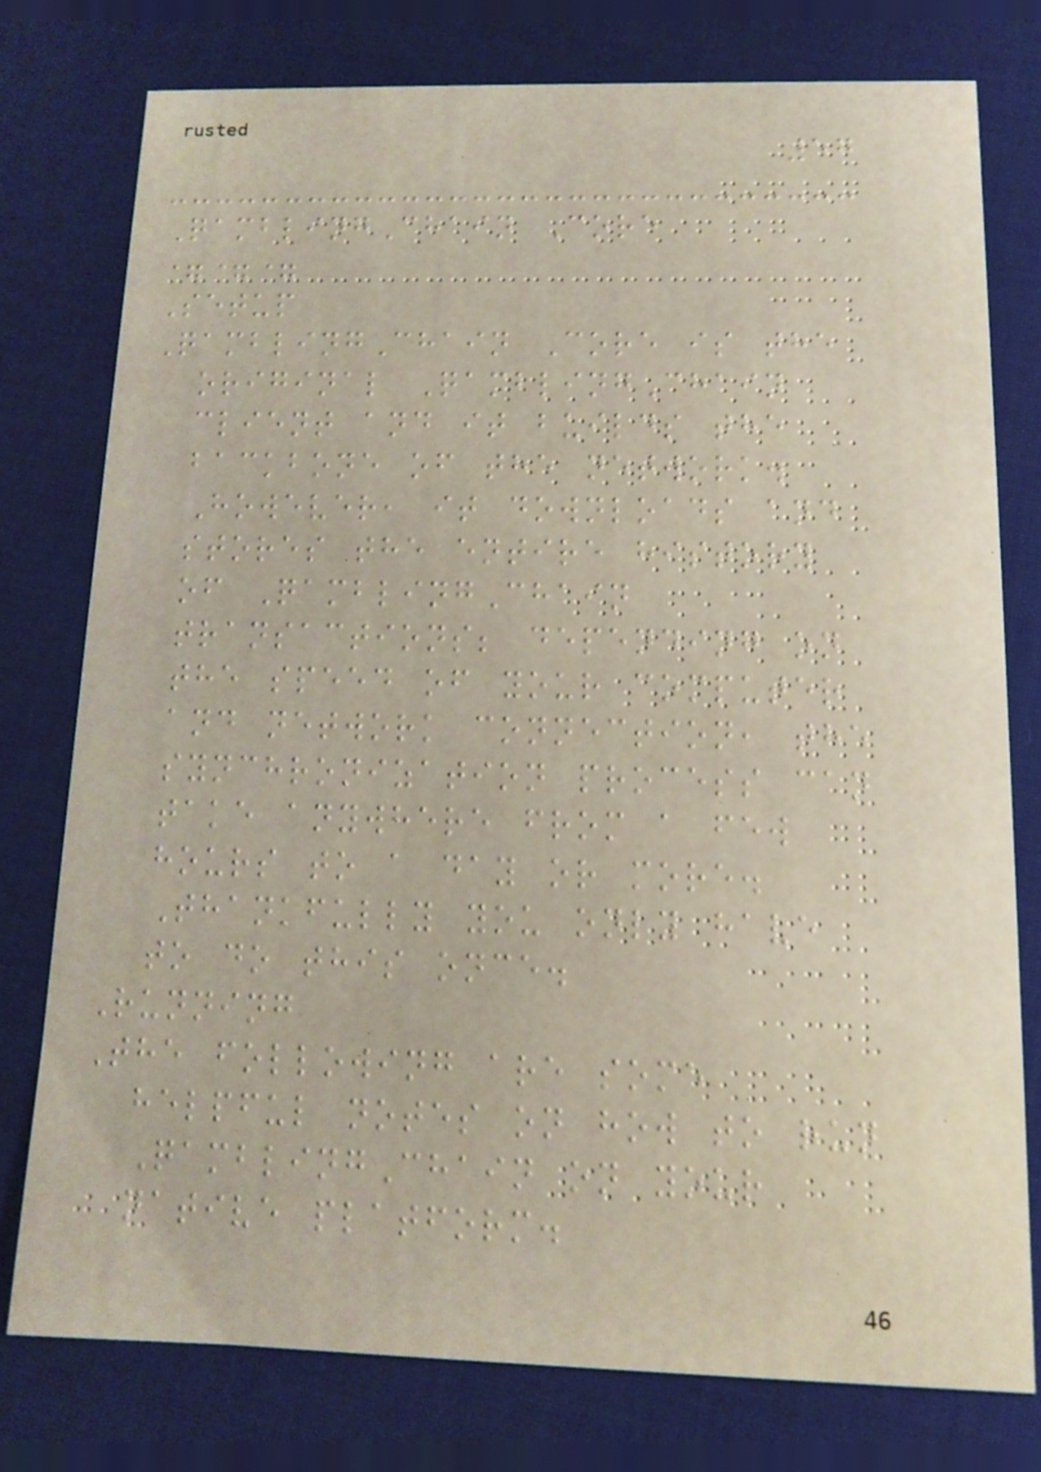57
QamblingChain Core
===
Setup
QamblingChain Core is the
original QamblingChain
client and it builds the
backbone of the network.
However, it downloads and
stores the entire history
of QamblingChain
transactions; depending on
the speed of your computer
and network connection, the
synchronization process can
take anywhere from a few
hours to a day or more.
Thankfully you only have
to do this once.
Running
The following are some
helpful notes on how to run
QamblingChain on your
native platform.
